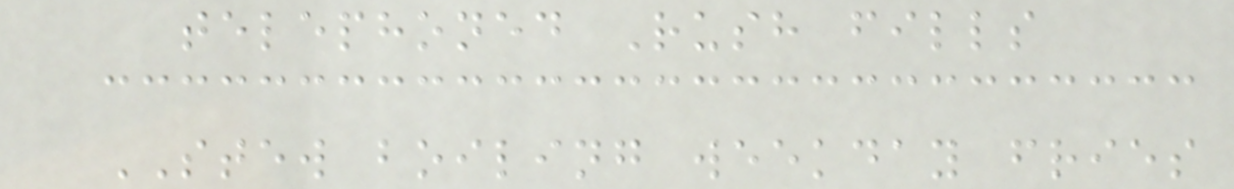telephoned Rush fills
STEW boiling weekday fries
